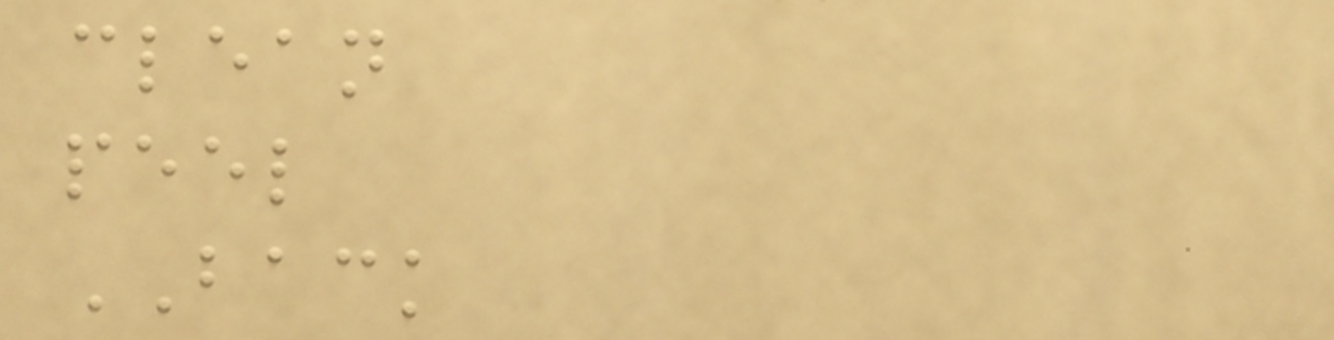clean
peel
BACK
